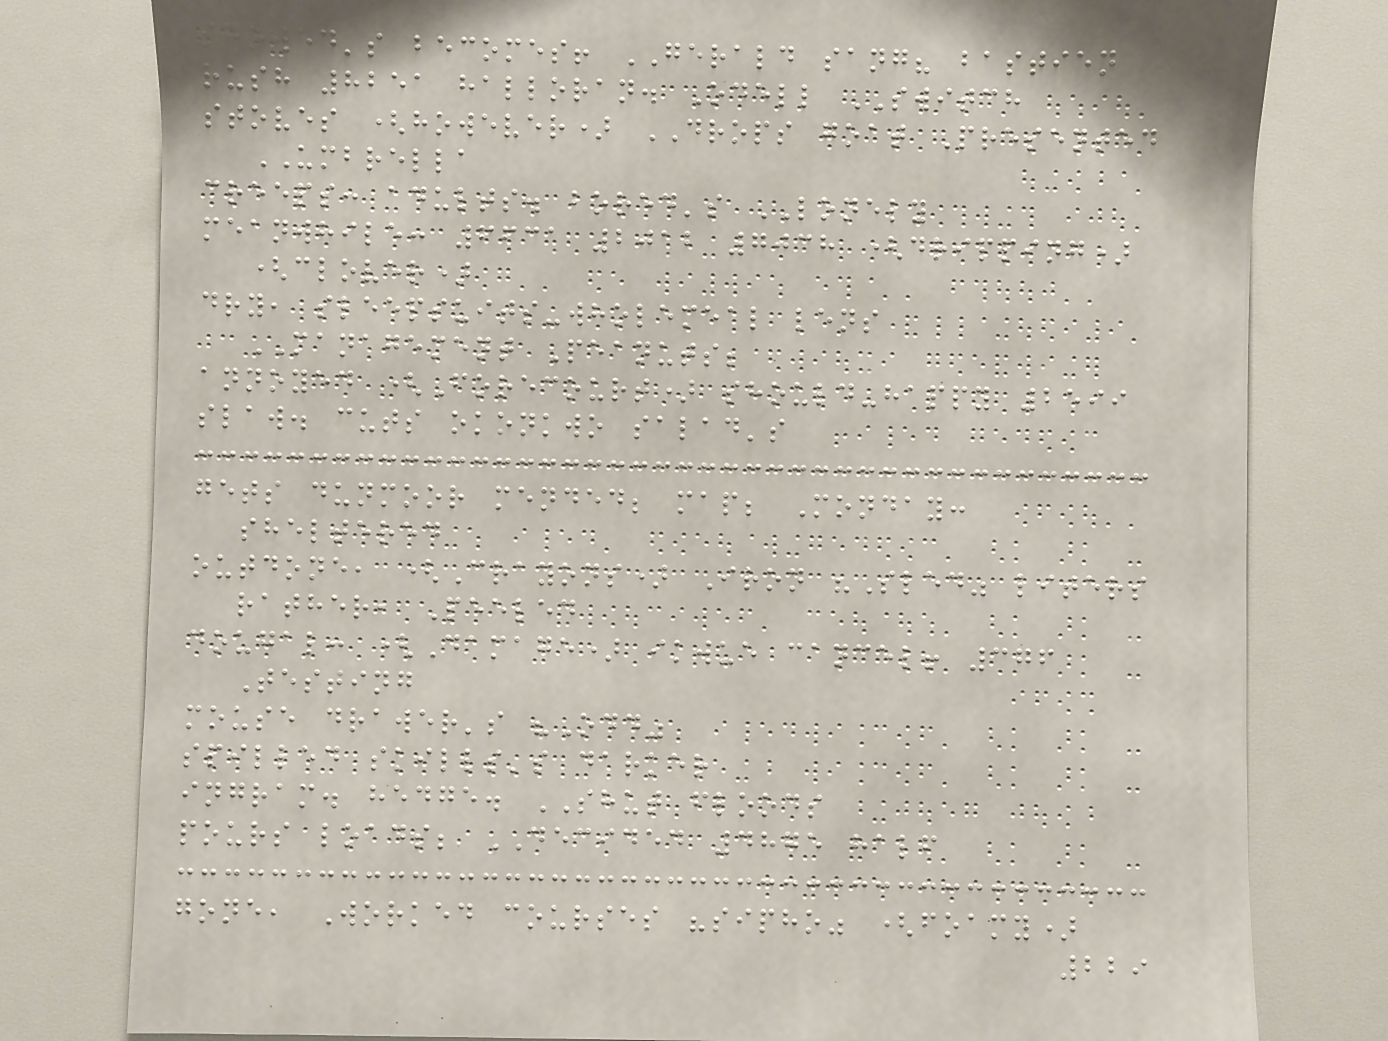showed's becomes! GERALD sang? bastien
rush 8251 halloran. Odell SWITCH
stoves (however) DROPS goat Presented
UMBRELLA
creeps: adults. bored's LONELY
meanwhile: 6631 2012 7038 (dripping)
(clover)
dry, sleepsuits-wholemeal lens
MANAGEMENT Peanuts;
annoyed (Forecourt) should-happy 2599
slaw. cuts okonkwo salad's
gets dunmoor mended; map; Monday:
sheltered
outdone, (Crayons) Iron "Sled" liters
rather, Peeled
dougal: (Damage) ikwue cancel! 376
Testing
mouse drawer's "Odd"
spilled skills's darker
ingram. hedge. SHUT floods
pours loads; DECIDED 4875 half
gone, Worked courses "sipho" (foamy)
229
